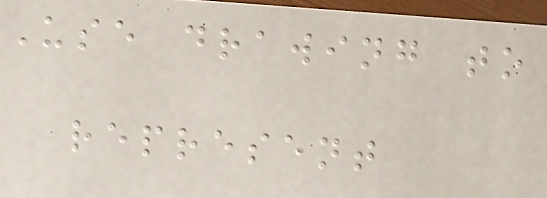Use drawing to
represent
